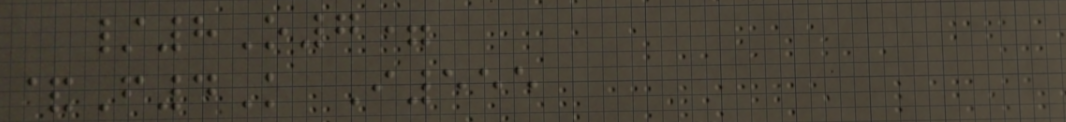/8O7=
&F4K I555
